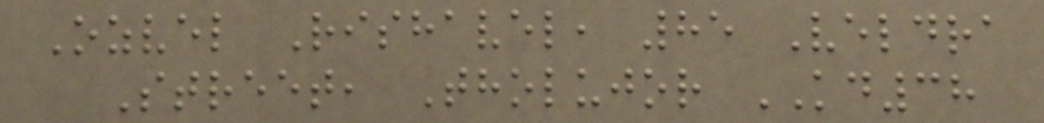Ozvel Rishavel, 85 Veldra
Street, Tholujor KD38
